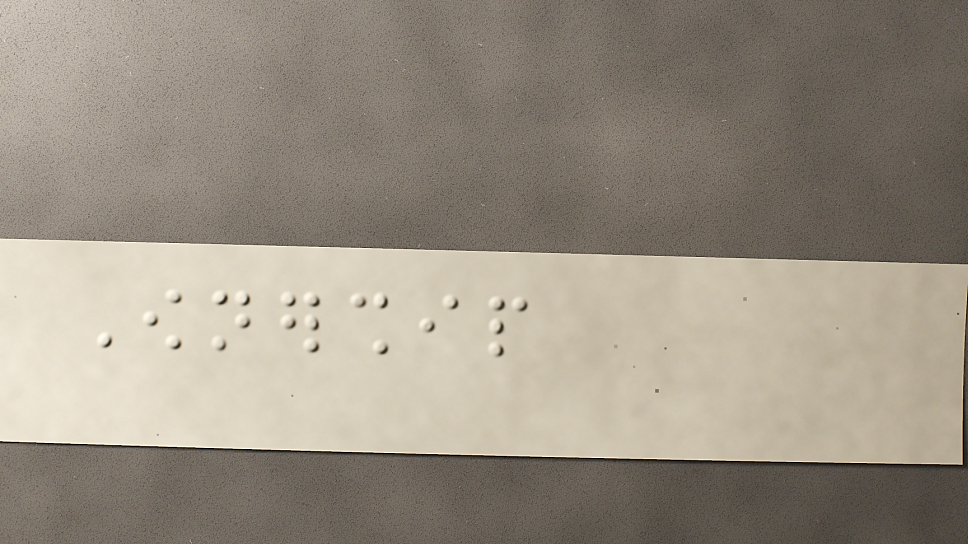Ownership
